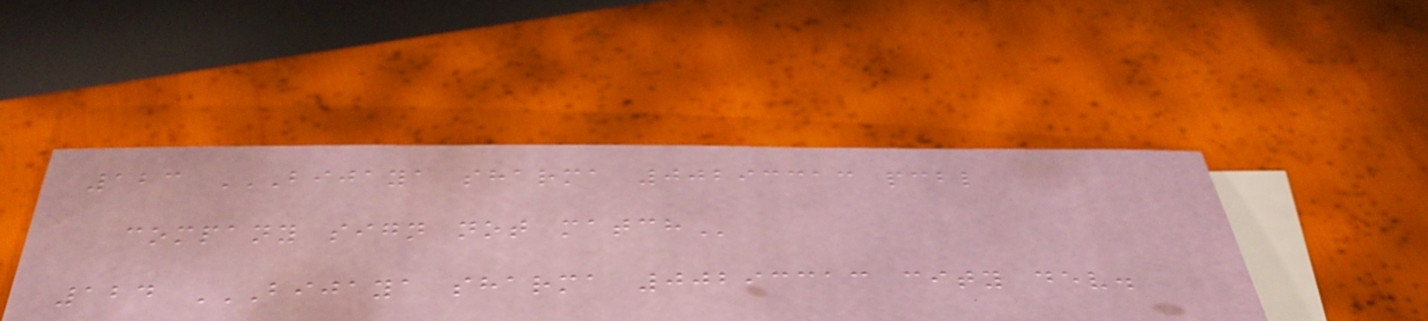123 BIJAYA SHARMA 00293313 PCBL
COMPANY SIGN NOT MATCH
124 BIJAYA SHARMA 00293313 CITY DEV.
